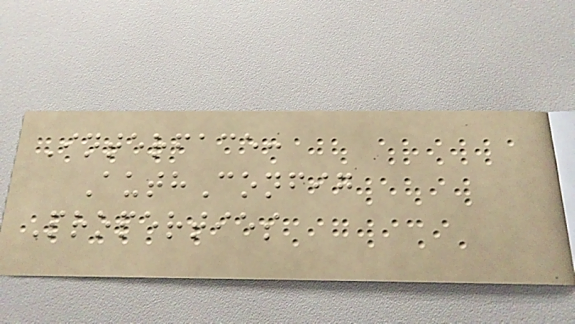Interface:
AuthConfig
Properties
